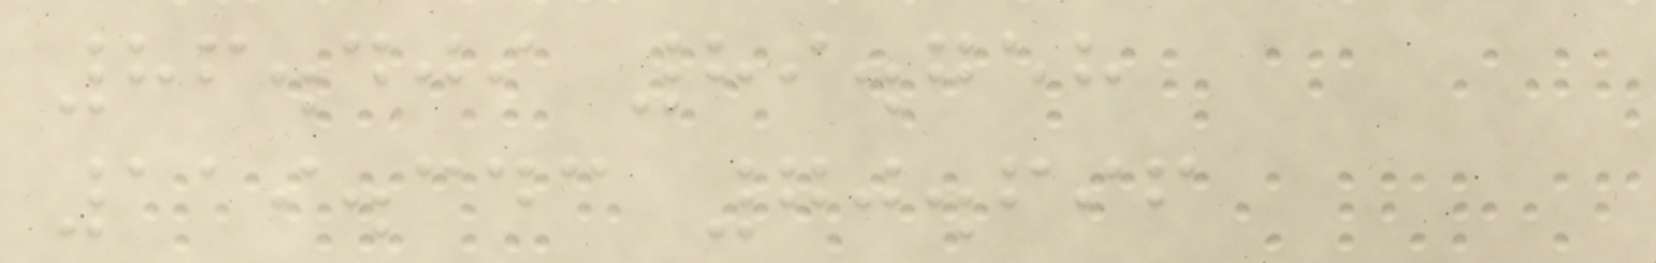86.409 89.758
119.343 70.696
